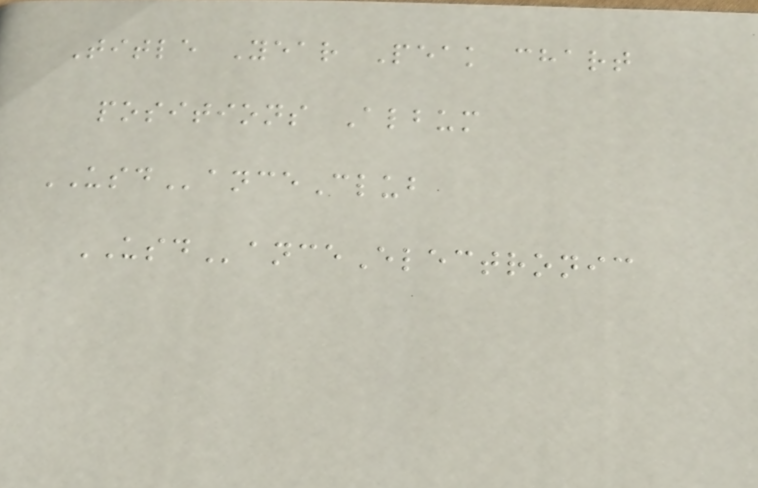Title Year Peak chart
positions Album
USDanceClub
USDanceElectronic
